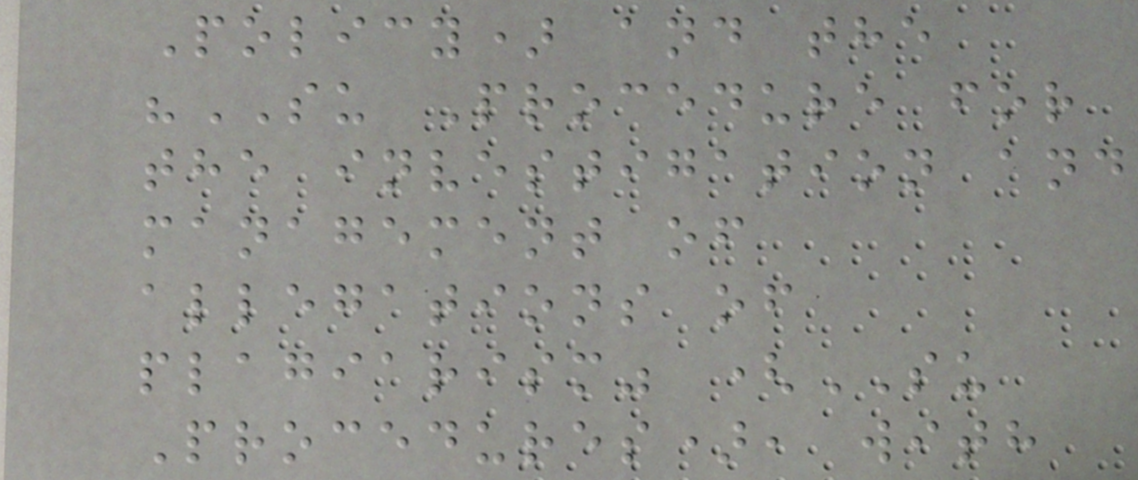Policy) and the
"SU Procedure for
the investigation and
management of
allegations of
plagiarism" (SU
Procedures), with
